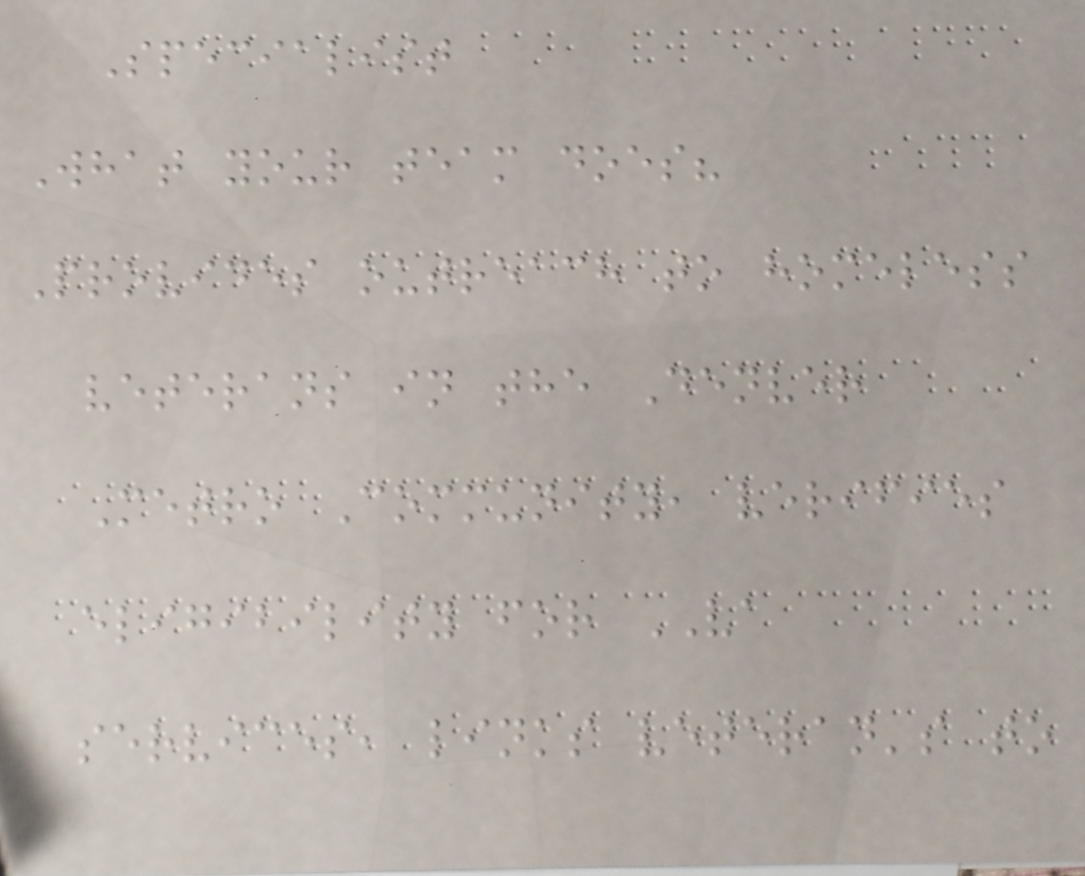Specialist
What your team does?
Provides outreach to homeless
veterans in the Denver
Metro Community, verifies
eligibility for VA
services, links veteran's to
